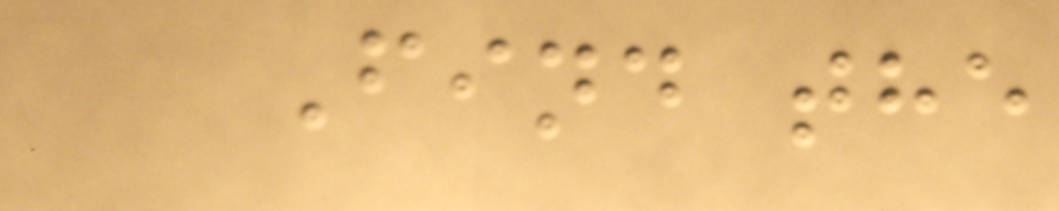Find the
